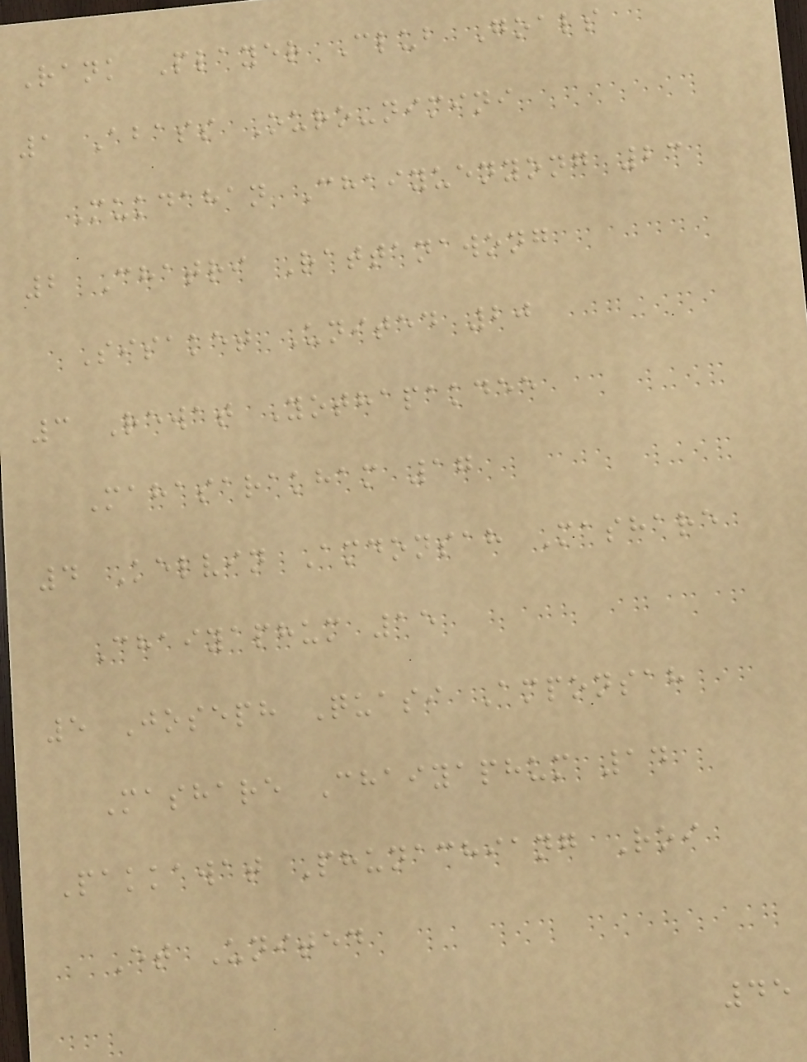Rank Player Club Goals
1 Abass Ouro-nimini
Mukdahan Chaiyuenyong 23
2 Chatri Rattanawong
Sisaket United 20
3 Rewat Yothapakdee
Mahasarakham 17
4 Kelvin Amdonsah Mashare
Chaiyaphum 15
5 Joseph Quasi Amponsah
Mashare Chaiyaphum 14
Pakkawat Phunachiang Roi
Et United
45
